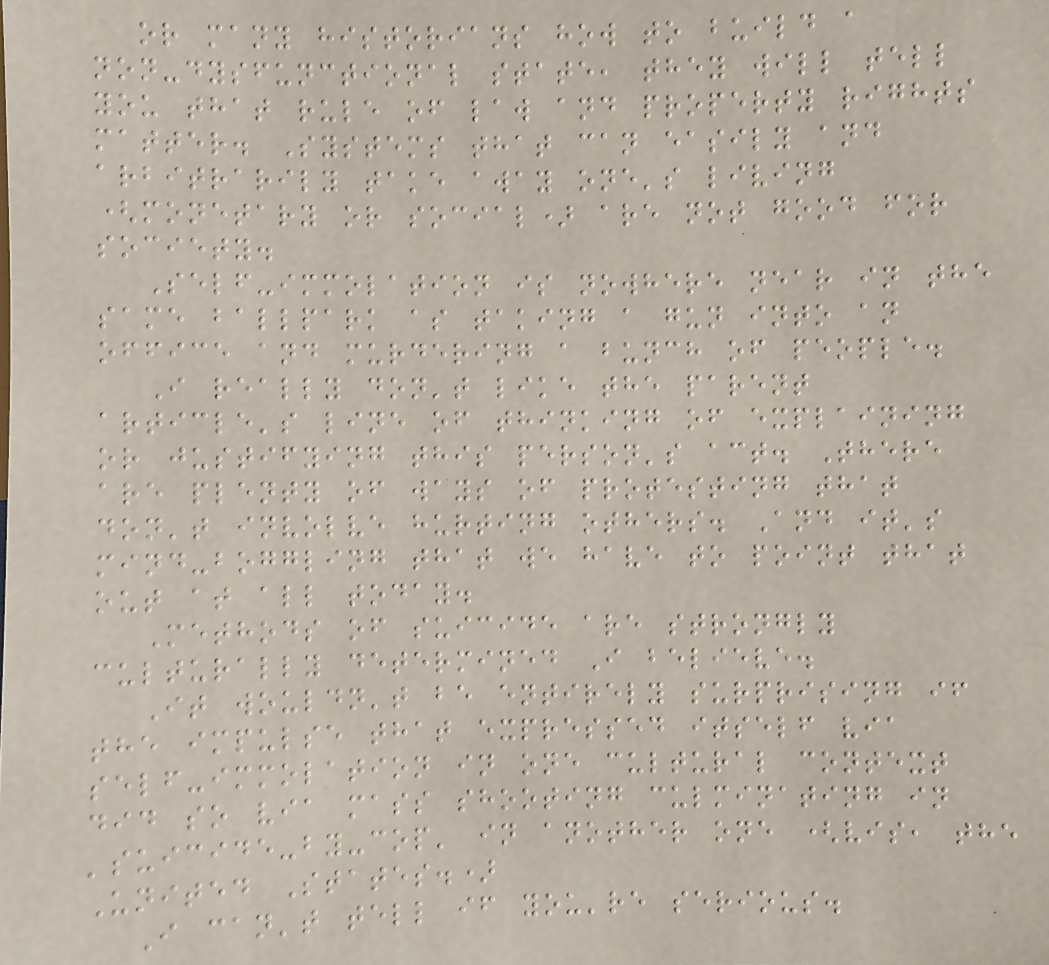or many historians how to build a
non-dysfunctional state, they will tell
you that rule of law and property rights
matter. Systems that can easily and
arbitrarily take away one's living
(monetary or social) are not good for
society.
Self-immolation is nowhere near in the
same ballpark as taking a gun into an
office and murdering a bunch of people.
I really don't like the parent
article's line of thinking of explaining
or justifying this person's act. There
are plenty of ways of protesting that
don't involve hurting others. And it's
mind-boggling that we have to point that
out at all today.
Methods of suicide are strongly
culturally determined I believe.
It wouldn't be entirely surprising if
the impulse that expressed itself via
self-immolation in one cultural context
did so via mass shooting culminating in
'suicide-by-cop' in another one (vis, the
United States.)
I can't tell if you're serious.
